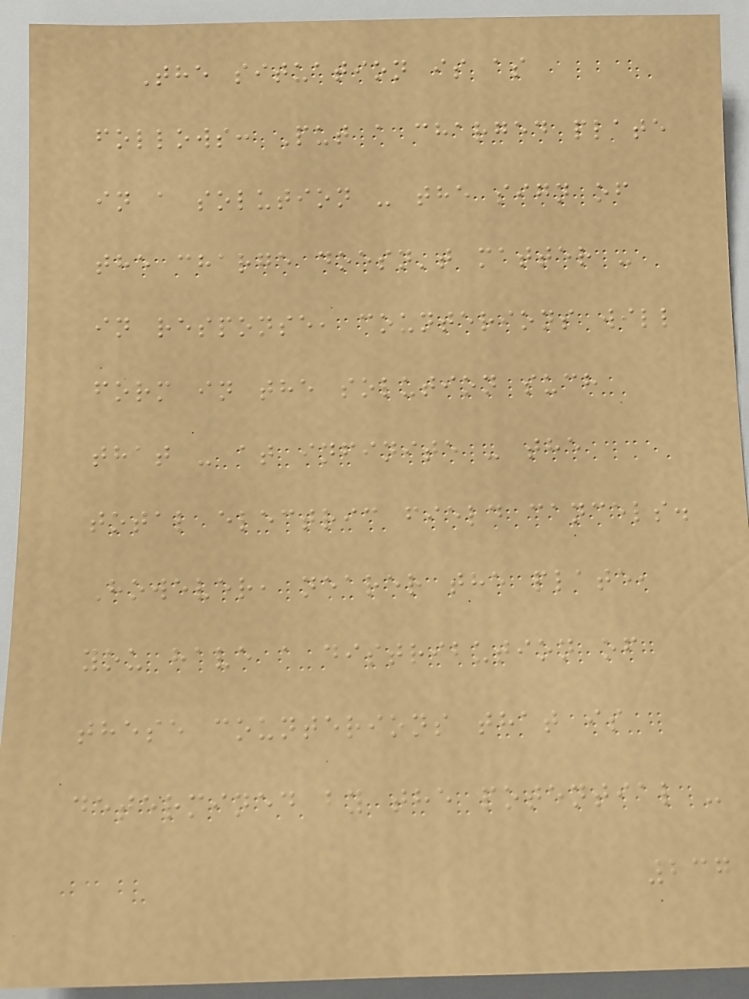The situation is as
follows: Put a charged plate
in a solution - the sign of
the charge doesn't matter -
in response, counterions will
form in the solution such
that - at infinite - the
total electric field cancels.
However, nearer the plate,
you have a distribution of
these counterions that is
determined by the potential -
237
